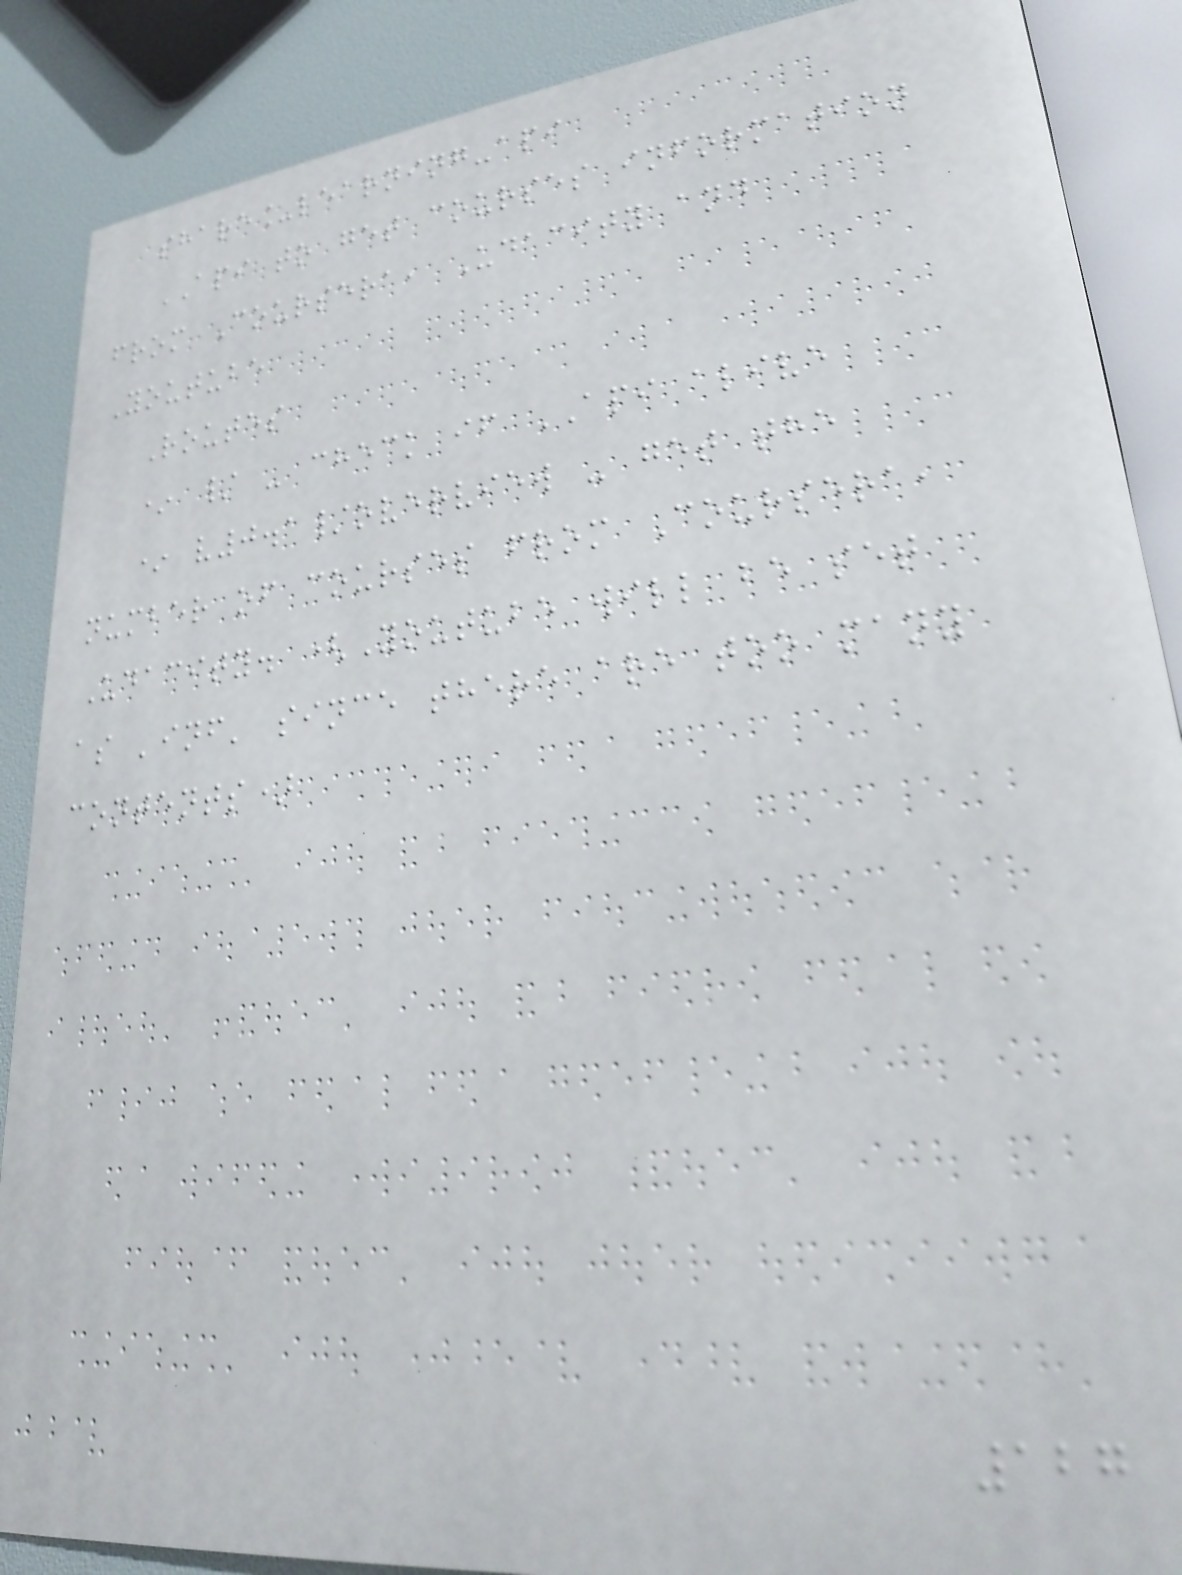share_learning-api
API to get courses information
from Coursera, Udacity and
Youtube
Routes
* / - check if API alive
* v0.1/overview - get the
number of courses from Coursera,
Udacity. (Youtube will be set
as 'inf' since there are too many
contents)
127
